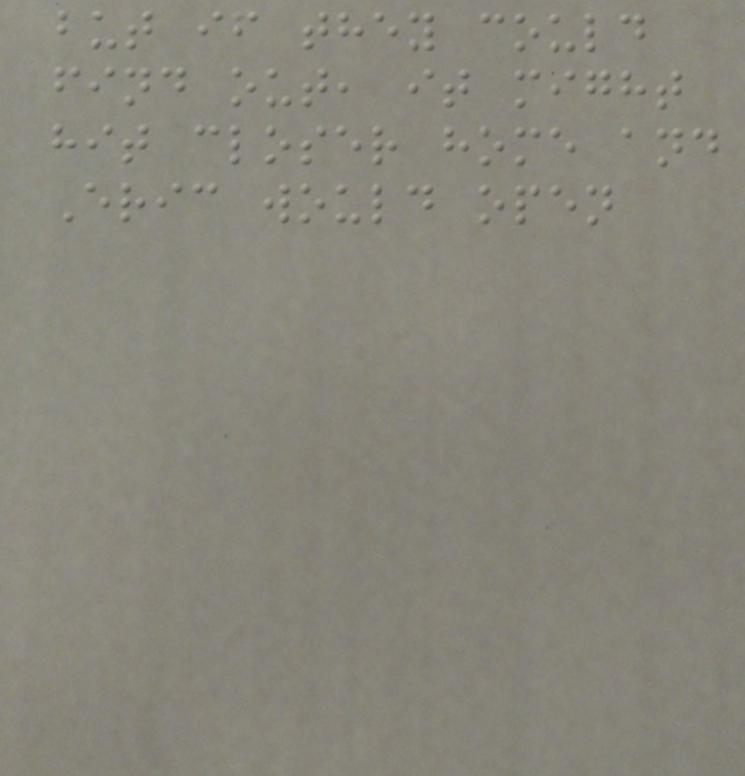but if they could
find out, it might
hit closer home and
Eric would open
